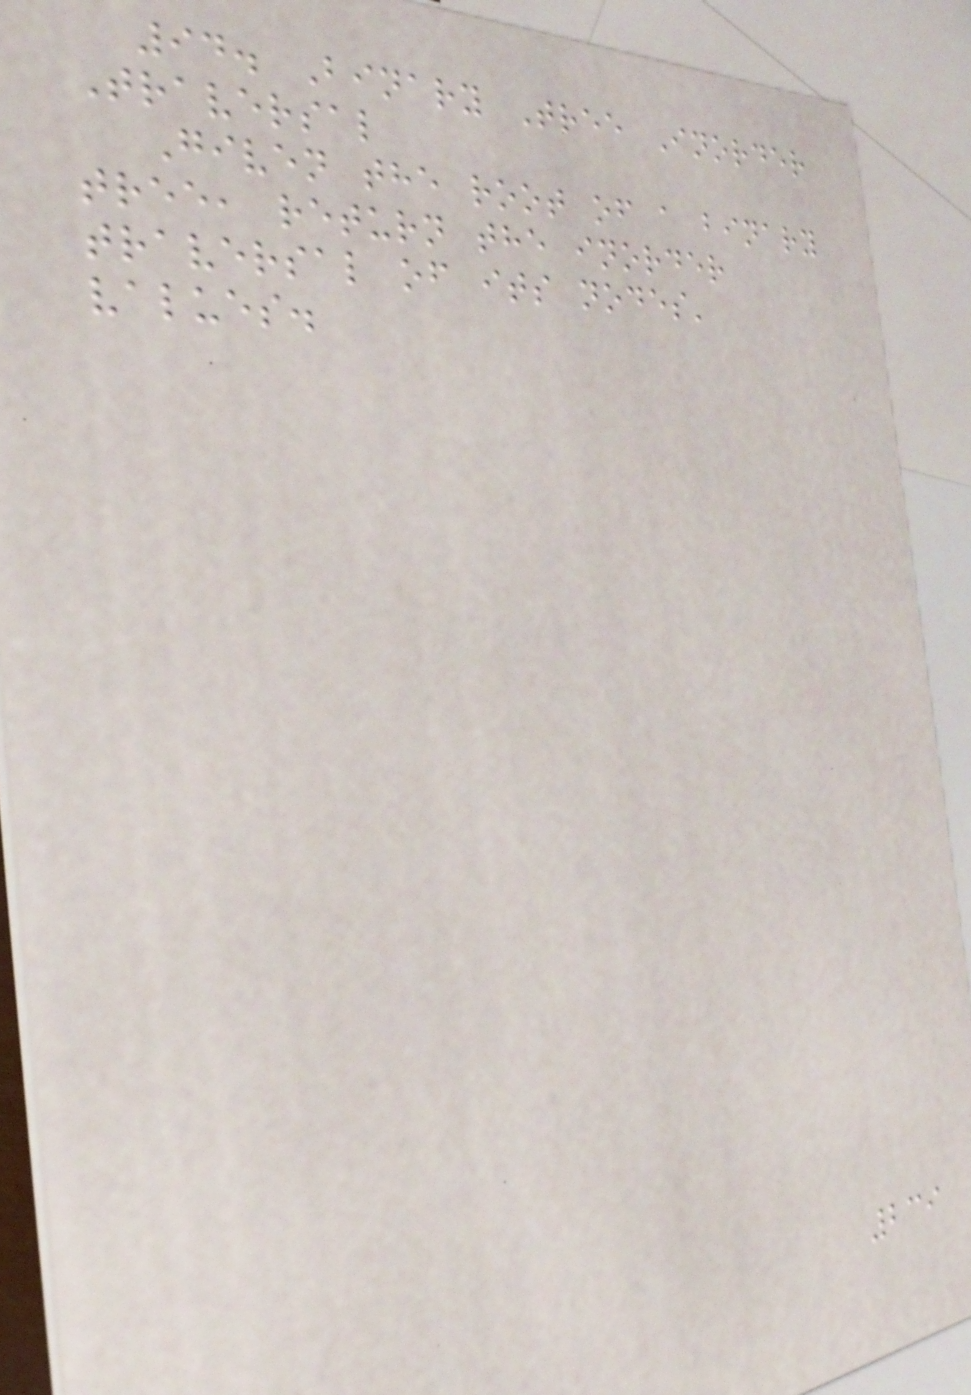94. Binary Tree Inorder
Traversal
Given the root of a binary
tree, return the inorder
traversal of its nodes'
values.
239
